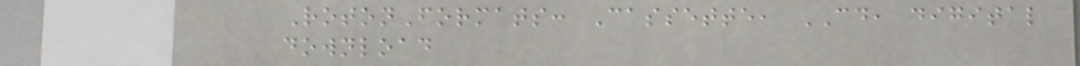RotonFormats: Cassette, CD, digital
download
